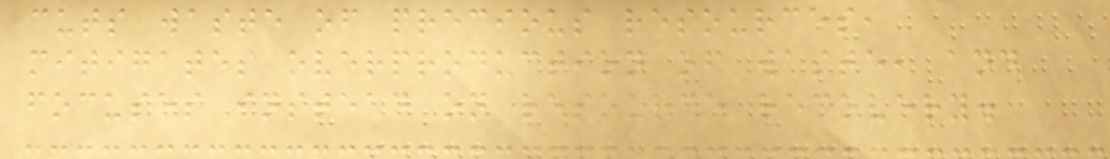cuts waste of precious resources,
mitigates overproduction of waste, and
focuses instead on resource recovery.
